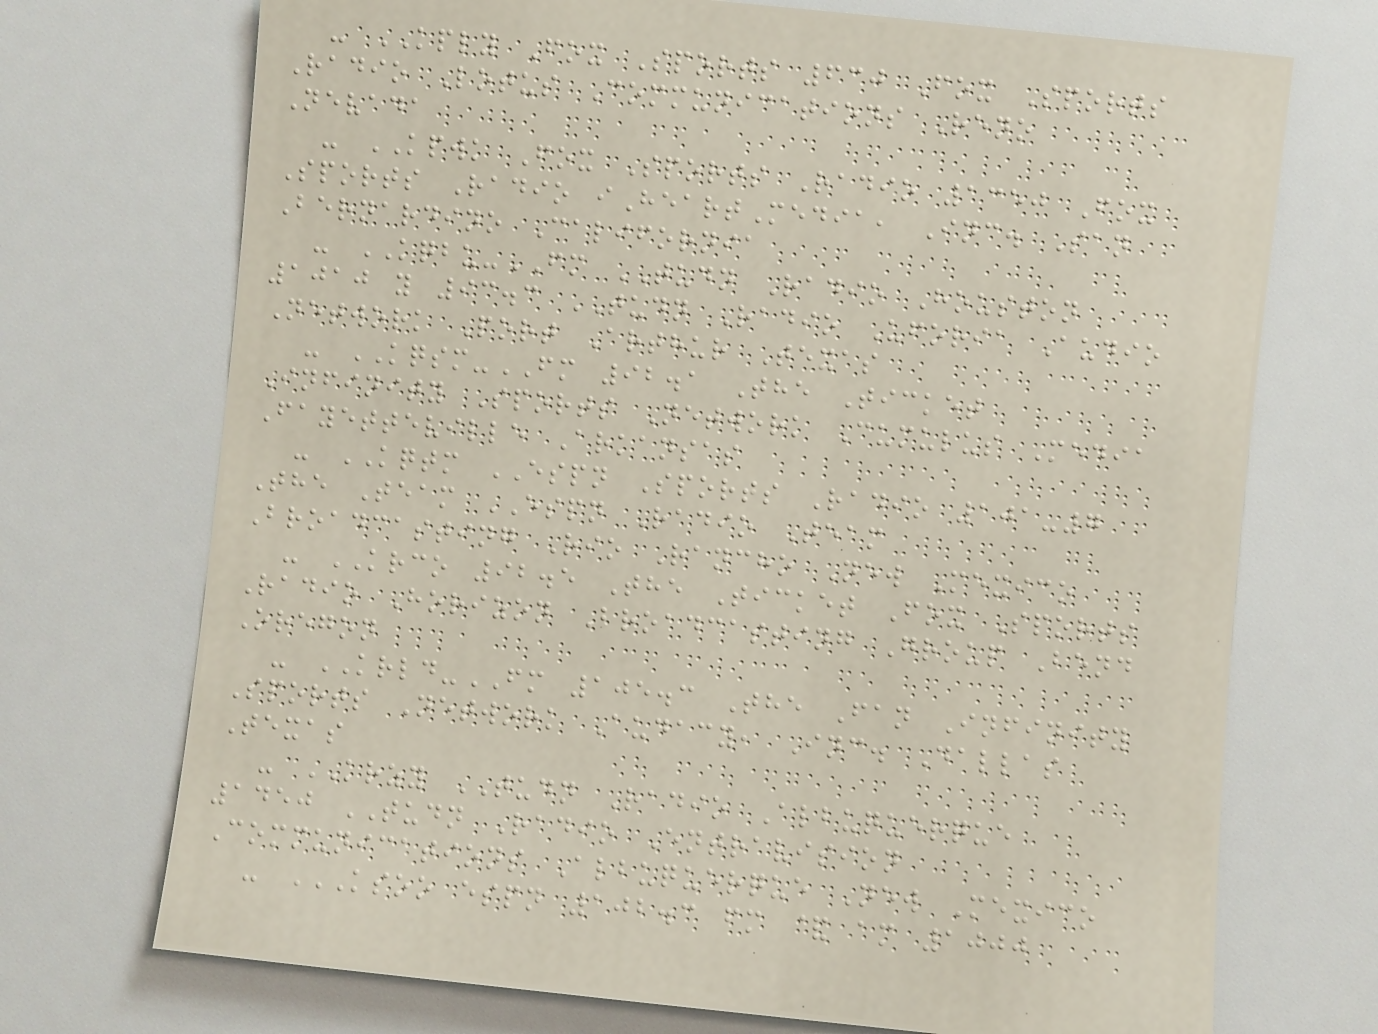- KPLY Fox Sports 630 Fox Sports
Radio Lotus Communications Reno
Nevada
- KPWK Fox Sports Radio 1350 Fox
Sports Radio iHeartMedia, Inc. San
Bernardino California
- KQBU-FM TUDN Radio Houston
1010 y 93.3 TUDN Radio Uforia Audio
Network Port Arthur Texas
- KQSM-FM 92.1 The Ticket
Infinity Sports Network Cumulus Media
Fayetteville Arkansas
- KQTM ESPN Sports Radio 101-7
The Team ESPN Radio Team
Broadcasting Rio Rancho New Mexico
- KRCO 92.5 The Ticket Fox Sports
Radio Horizon Broadcasting Group Bend
Oregon
- KRLD-FM 105.3 The Fan Infinity
Sports Network Audacy, Inc. Dallas
Texas
- KRZY TUDN Radio Albuquerque
1450 TUDN Radio Entravision
Communications Albuquerque New Mexico
- KSOO ESPN 102.3 FM & AM 1000
